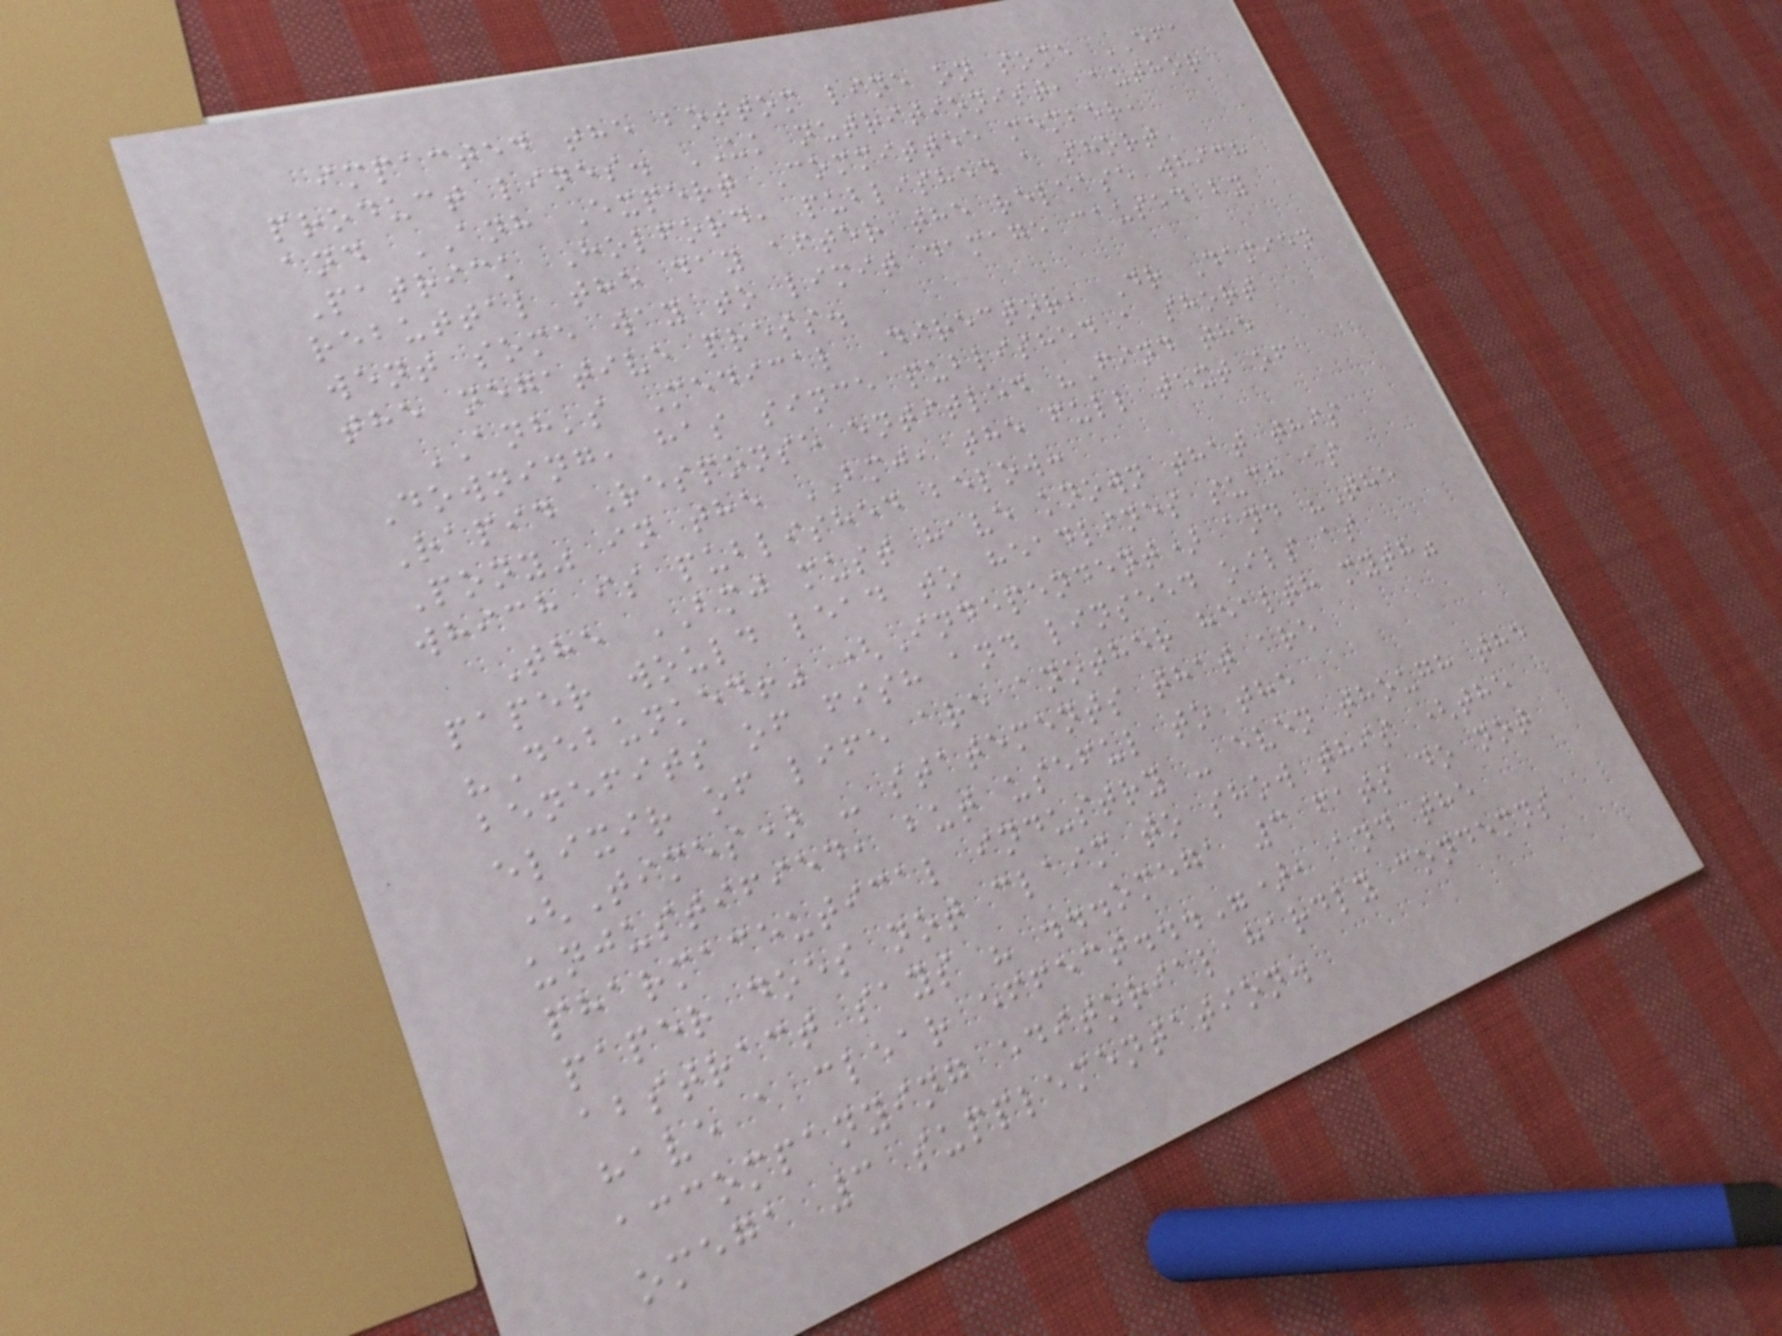impacted the bottom line on some EFA
product lines. UK nutritionist, author
and ANH Expert Committee member,
Patrick Holford, published a short
rebuttal the day after the release which
went some way to limit damage caused by
the negative press.
ANH's Medical Director, Dr Damien
Downing, has since published a short
Rapid Response entitled "Find the
Pony" in the BMJ, the full text of
which is published below:
The BMJ must have known that this
paper would lead to headlines such as
"Debunked!" (Independent) and "The
benefits of fish and linseed oils as
elixir of life are another health myth"
(Times) - statements that are
unjustified, but useful to the
pharmaceutical industry - even though the
paper does not claim to show this (the
abstract says " ...omega 3 fats do not
have a clear effect..."), and the
accompanying editorial hardly condemns
omega 3 supplementation.
